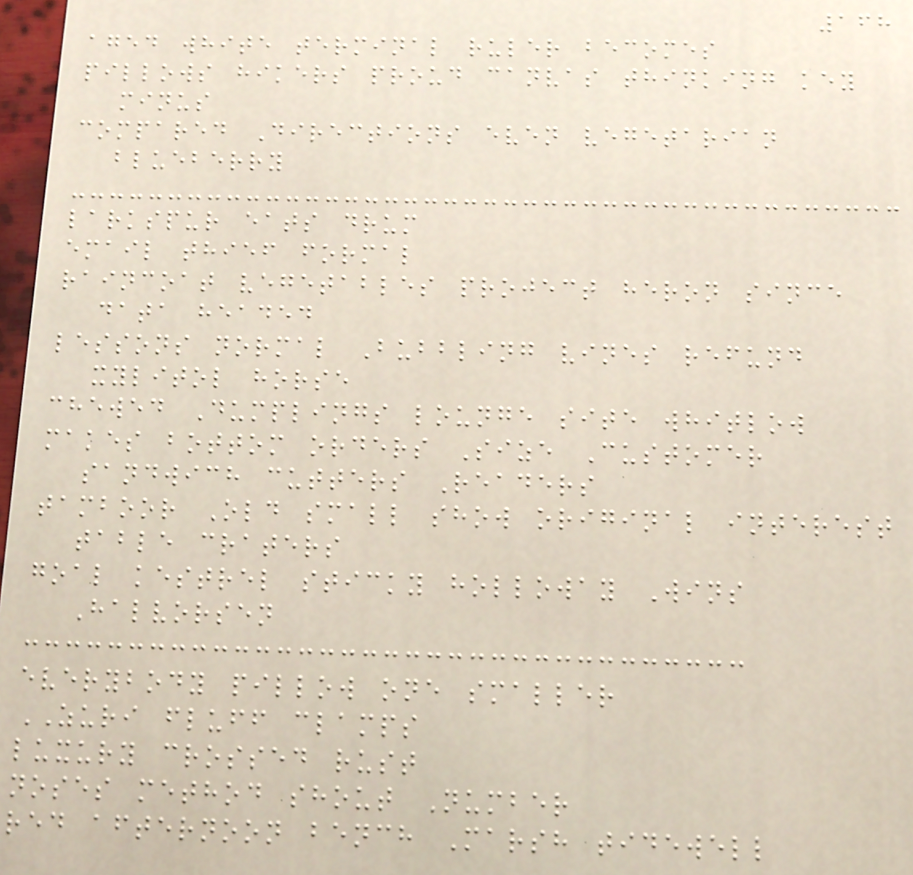168
aged white terminal ruler becomes
pillows hikers proud canvas thinking key
minus
compared Directions even vegetarian
blueberry
larkspur eats drum
email thief formal
raincoat vegetables project heron since
data headed
lessons normal Bubbling vines refund
xylitol horse
chewed Dumplings lounge site whitlow
makes bottom orders Size Customer
sandwich cutters Readers
tamboor Old small show original interest
table craters
goal kestrel sticky holloway Wins
Halvorsen
everybody pillow one smaller
ZURI fluff clamps
luxury crossed rust
noses method shout Number
red afternoon bench Marsh tidewell
